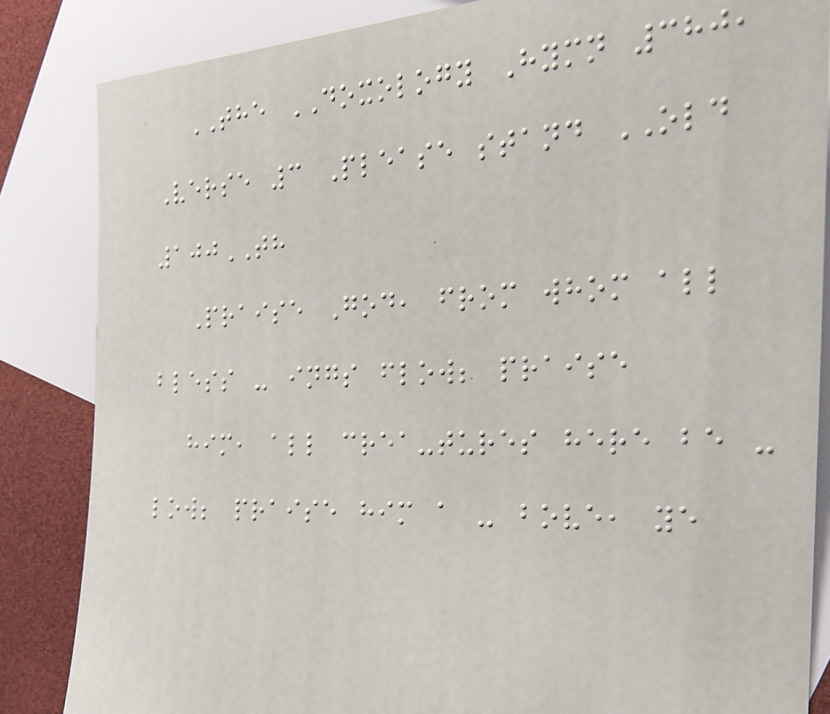THE DOXOLOGY Hymn 380,
Verse 3 Please stand OLD
100TH
Praise God, from whom all
bless - ings flow; praise
him, all crea-tures here be -
low; praise him a - bove, ye
